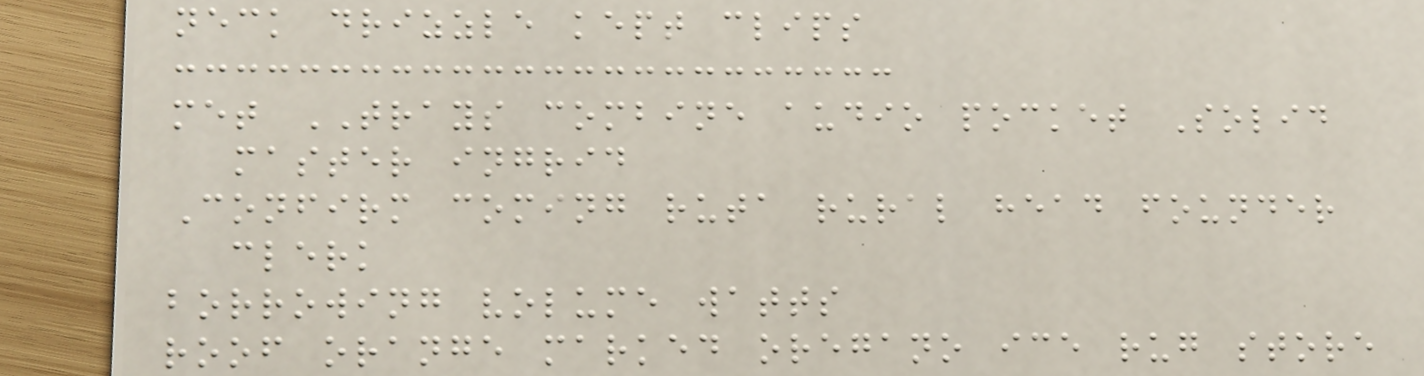neck drizzle kept clips
met TRAYS combine audio pocket Solid
master ingrid
Confirm coming ruta rural head founder
clerk
borrowing volume watts
roof orange marked oregano ice rug store
